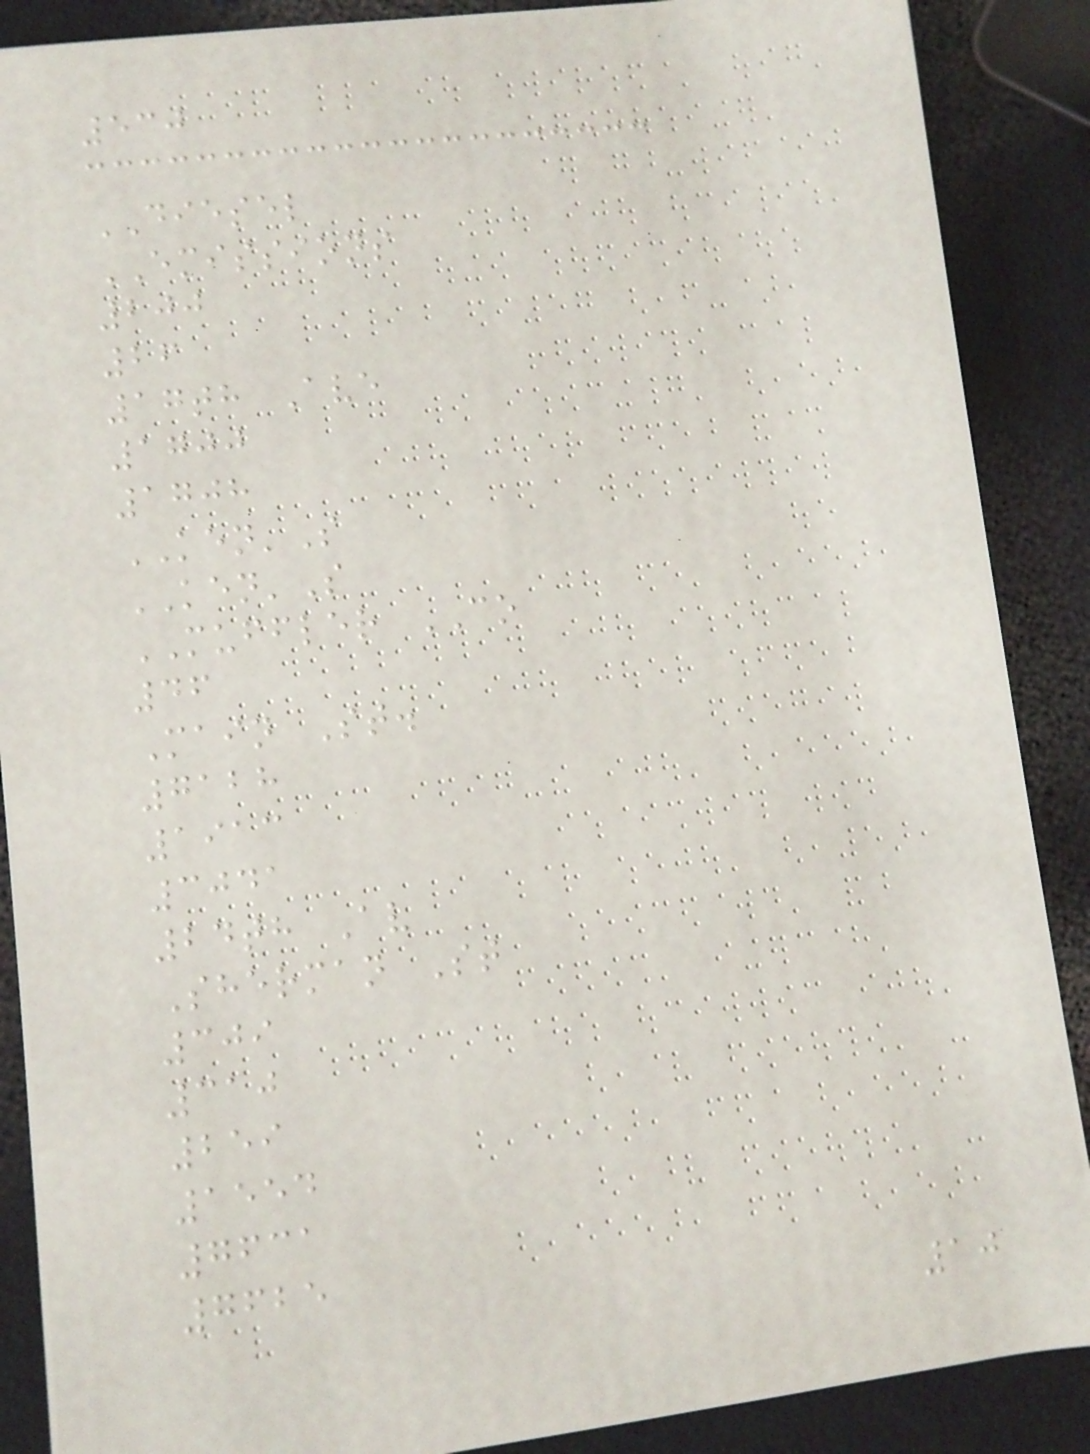530
DIESEL
EMISSIONS
200
26
17th Ave
1700
1708
KEN'S
KEN'S
MUFFLER CO
46
Main St.
7128
1913
3041
24th Av
Sherman St
309
310
259
1554
7631
7625
10
